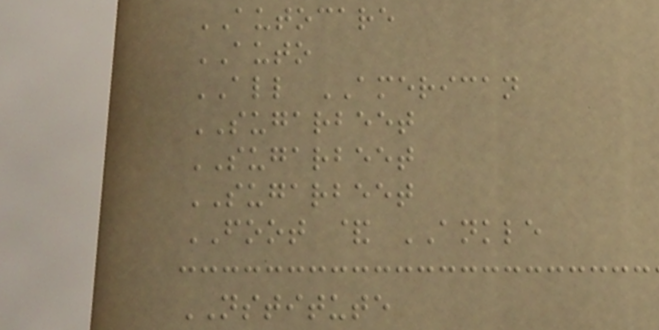AUTOCARE
AUTO
ALL AMERICAN
SUGARBEET
SUGARBEET
SUGARBEET
FOOT & ANKLE
NSTITUTE
